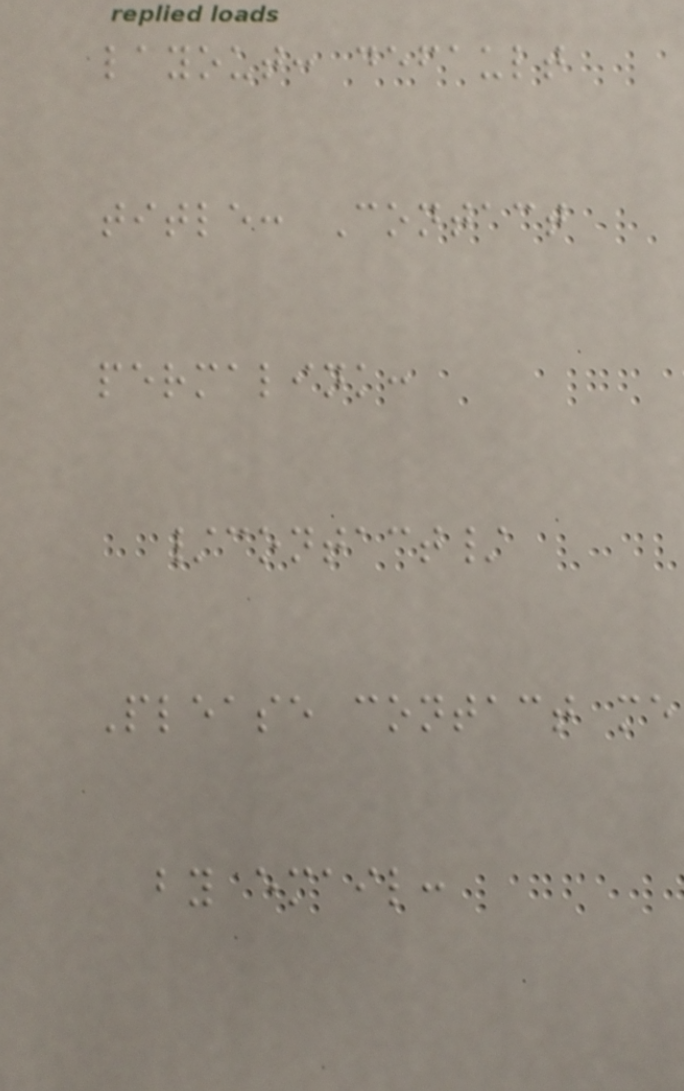layout: default
title: Contact
permalink:
/contact/
Please contact me
by email:
